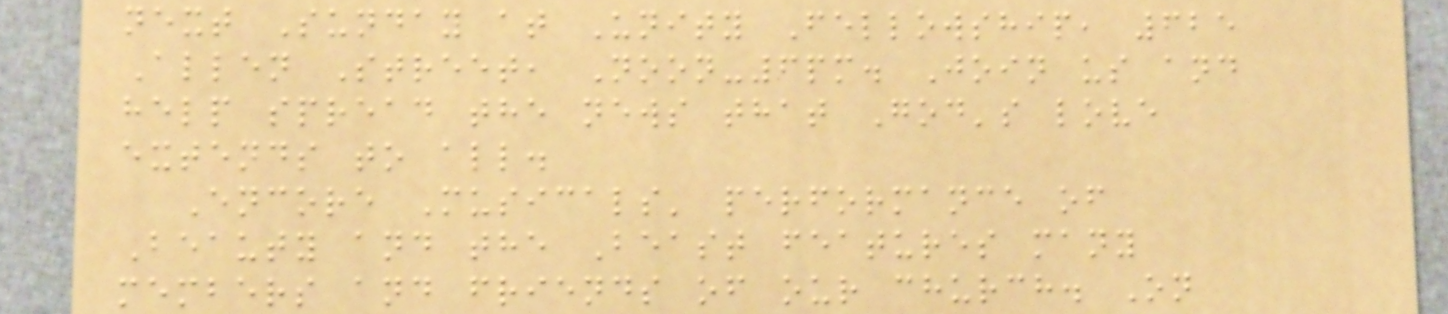next Sunday at Unity Fellowship, 625
Allen Street, Noon-6pm. Join us and
help spread the news that God's love
extends to all.
Encore Musicals' performance of
Beauty and the Beast features many
members and friends of our church. On
